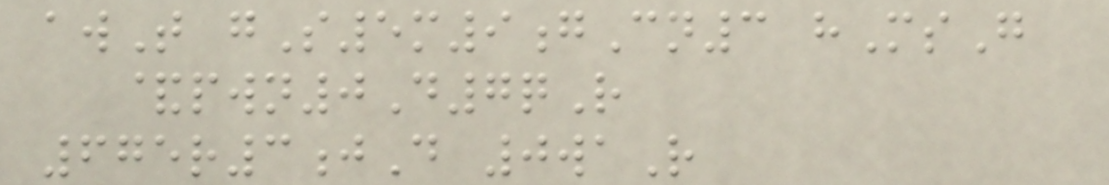awT gS5m9gCn3 hMsG
&pwn0D7qR
675r3jD 0waR
